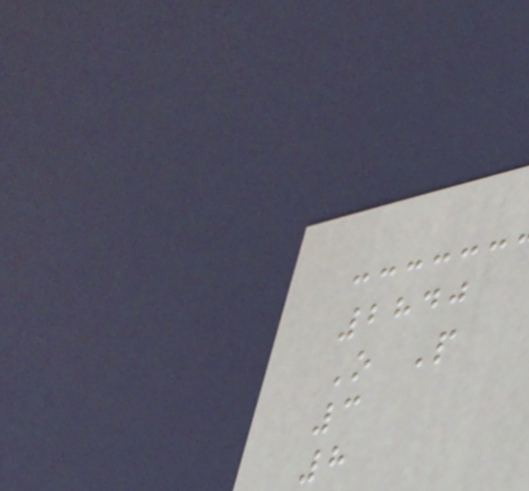2840
O P
3
8
